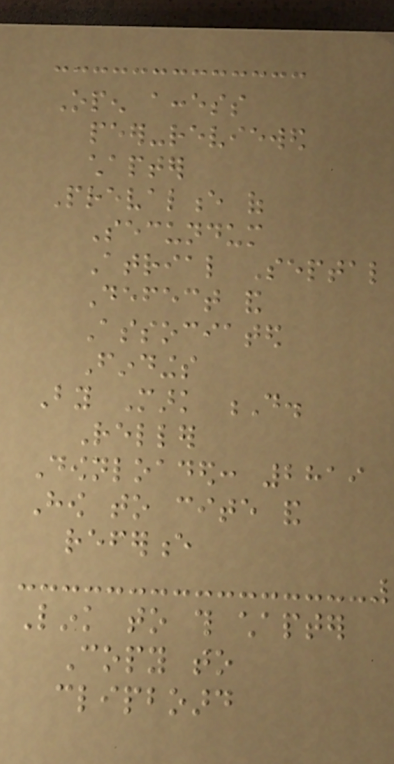Open access
peer-reviewed
chapter
Prevalence of
Secundum
Atrial Septal
Defect and
Associated
Findings
By Mark D.
Reller
Downloaded: 2819
How to cite and
reference
Link to this chapter
Copy to
clipboard
